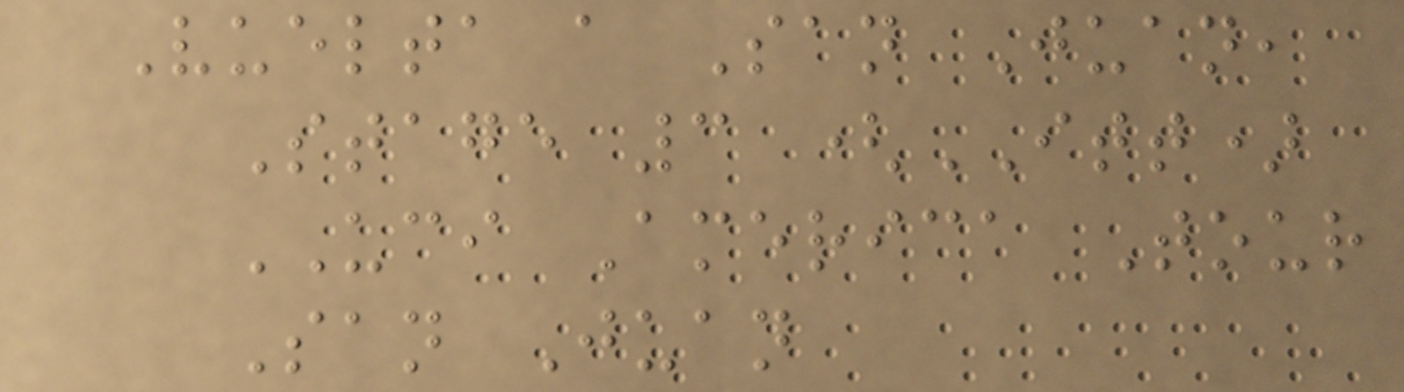Vuelta a San Juan,
Stage 3 (ITT)
UCI America Tour
San Juan
